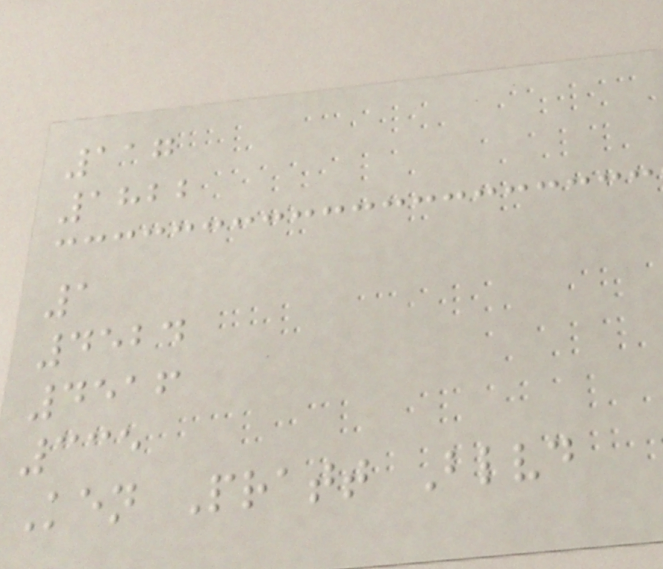117
1822
1
4524
4516
335
Ken Pratt Blvd
